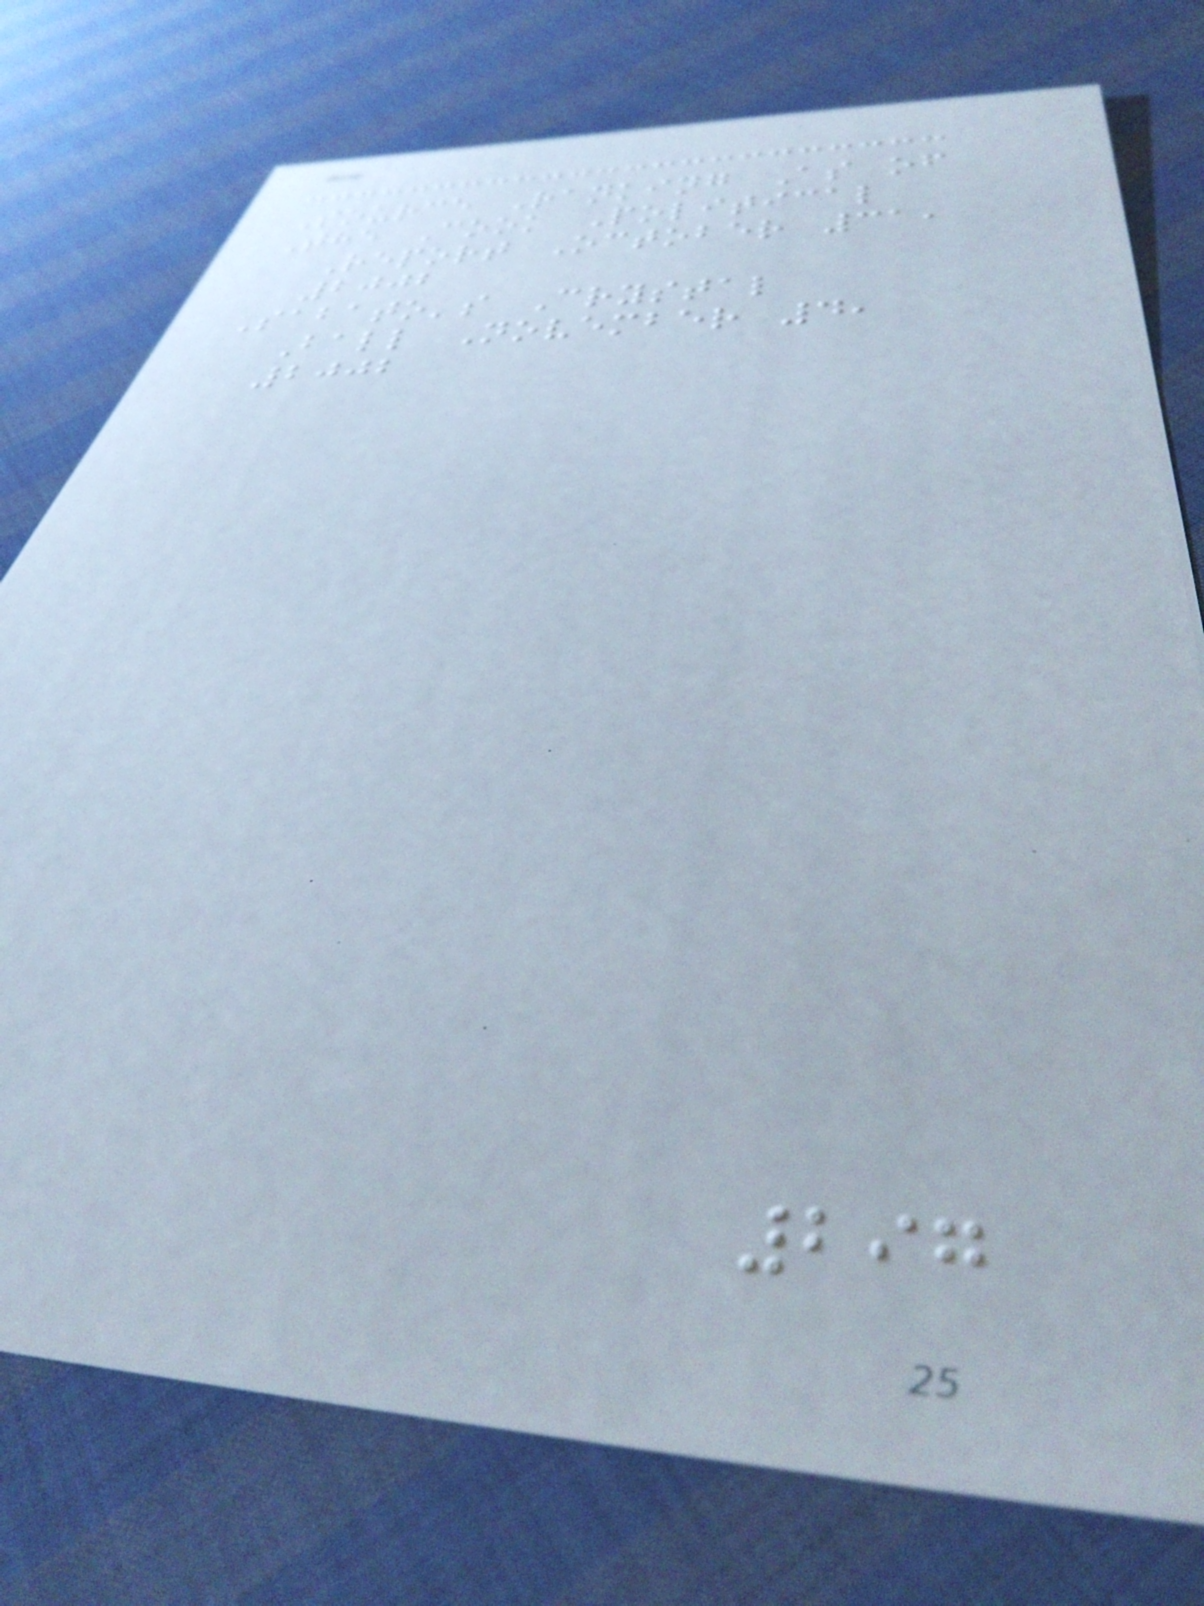Source Ranking As of
The Cook Political
Report October 31,
2002
Sabato's Crystal
Ball November 4,
2002
297
